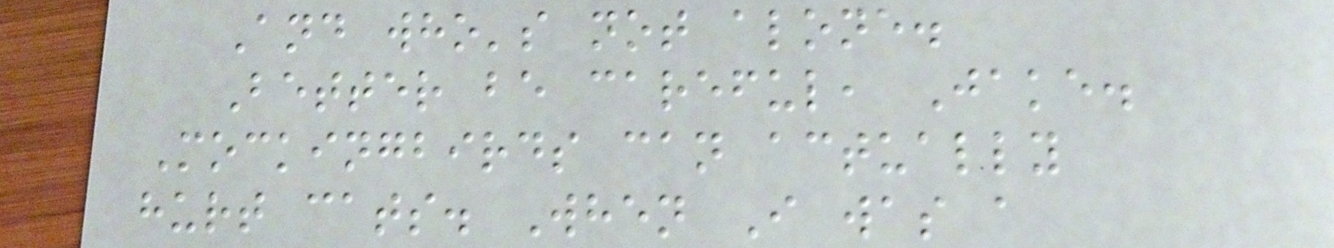And who's not alone.
Better be careful, Jake.
Mockingbirds can actually
hurt cats. When I was a
